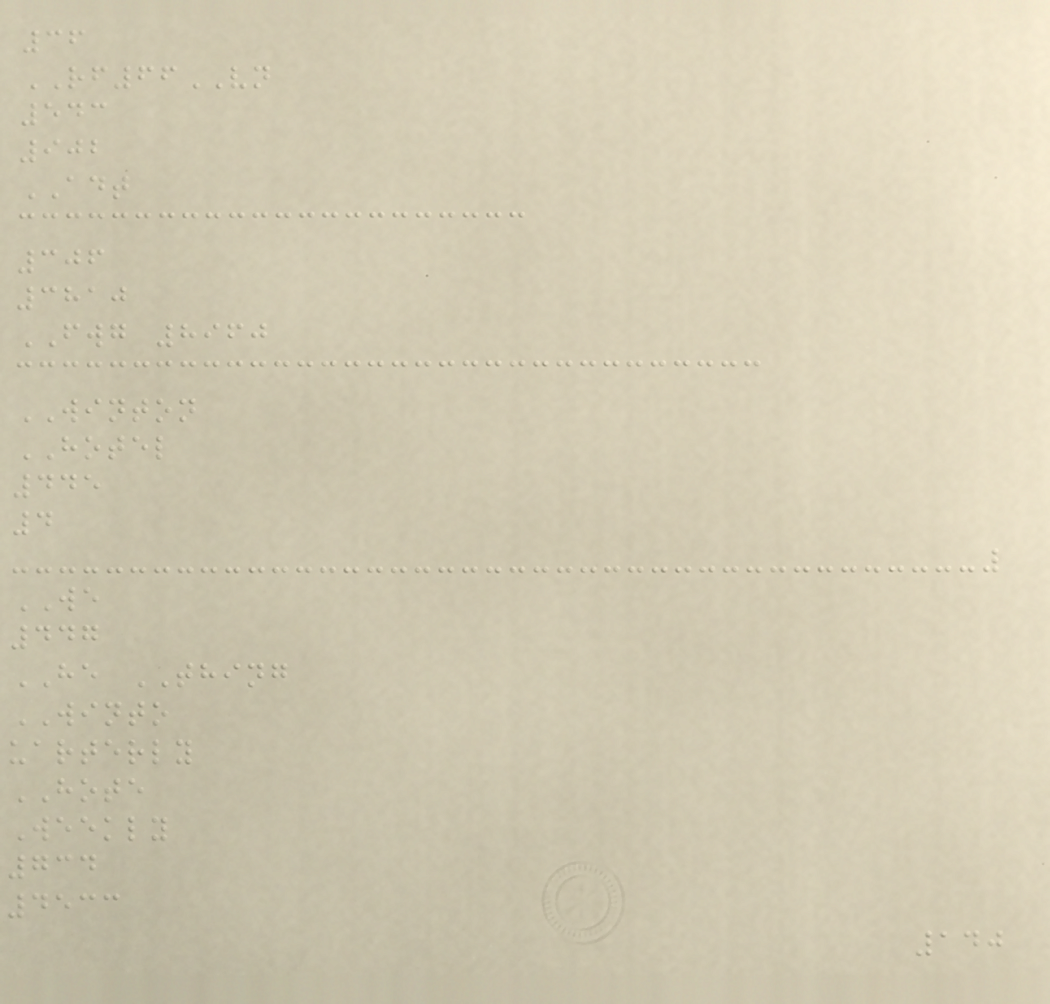36
RF66VN
543
902
ADT
306
3810
FWG 8960
WINTON
HOTEL
445
4
WE
447
HE THING
WINTO
uarterly
HOTE
Weekly
734
4533
140
